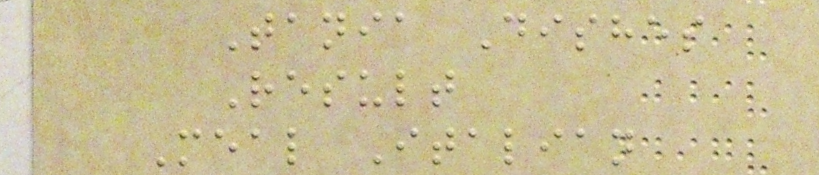Tania Dishes
Result
Meal Italian
